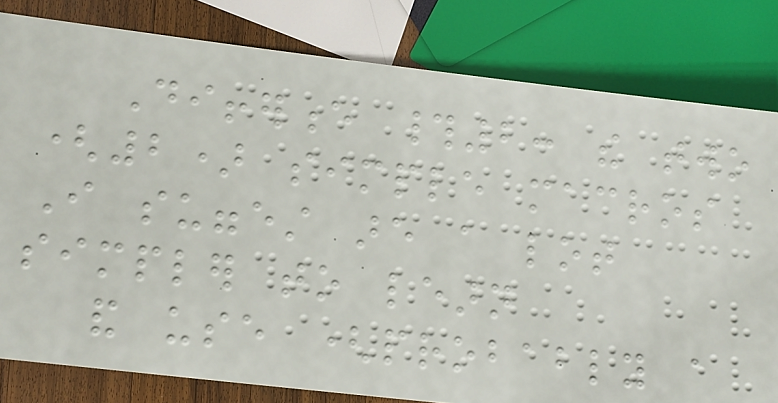Difference #2: the two
(2) simple macros
I suggest are a lot
simpler to learn
and use (probably a
